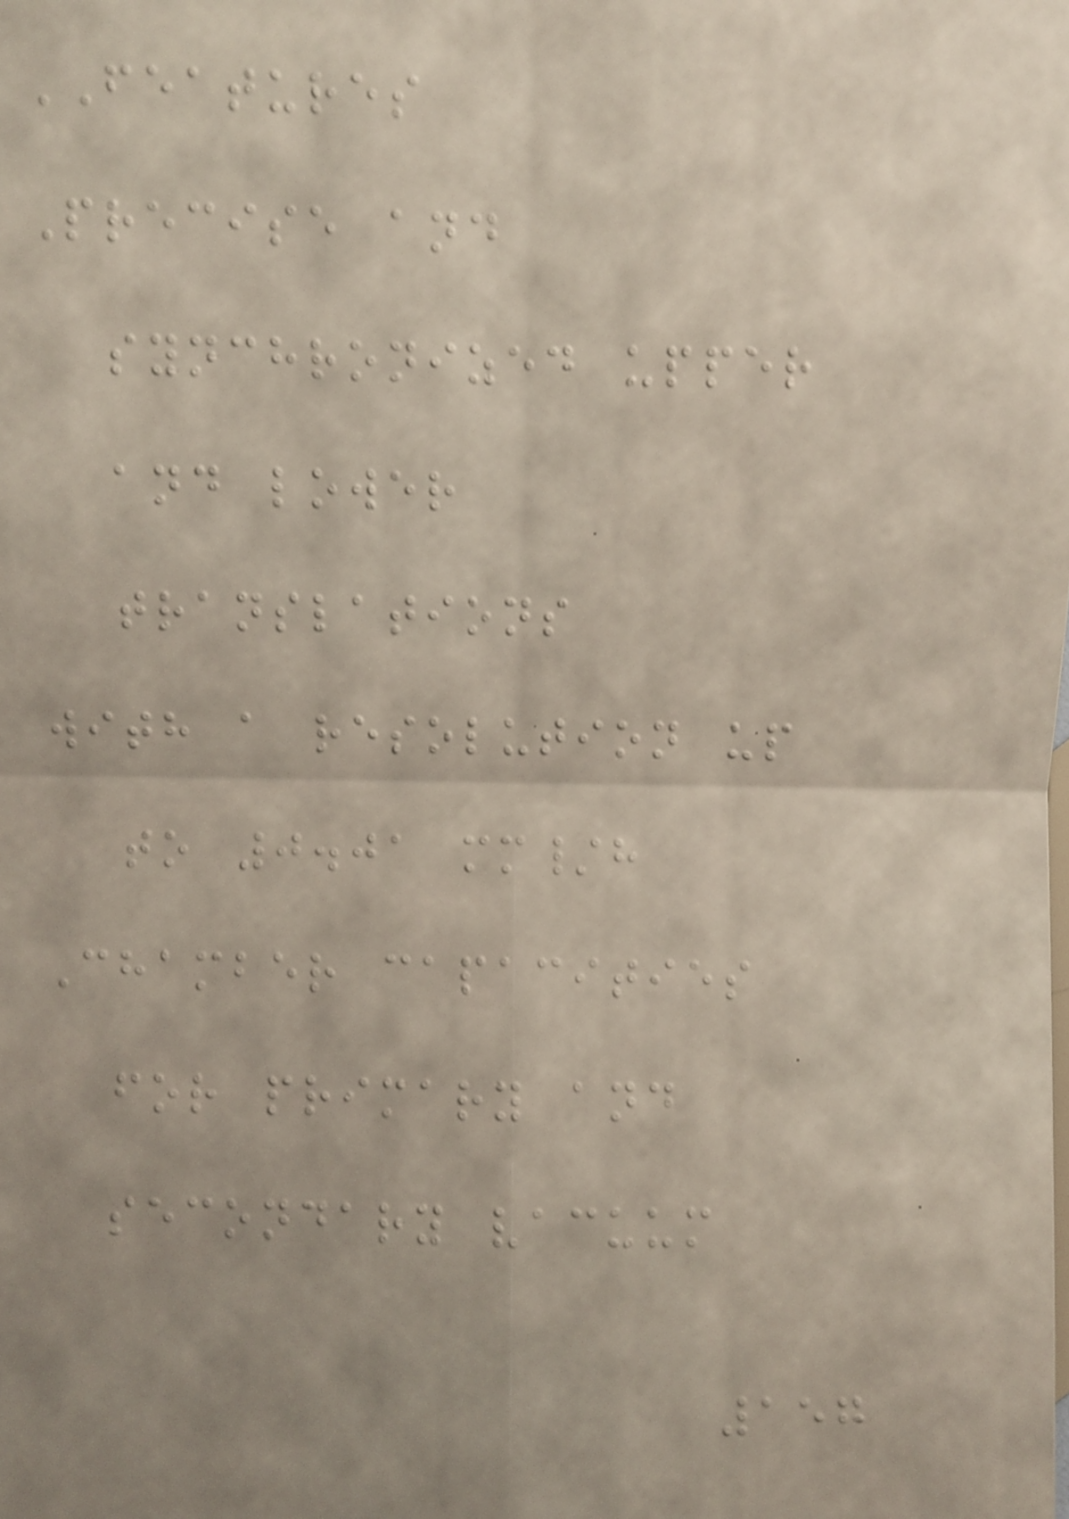FEATURES
Precise and
synchronized upper
and lower
translations
with a resolution up
to 0.01 mm/h
Chamber capacities
for primary and
secondary vacuum
157
